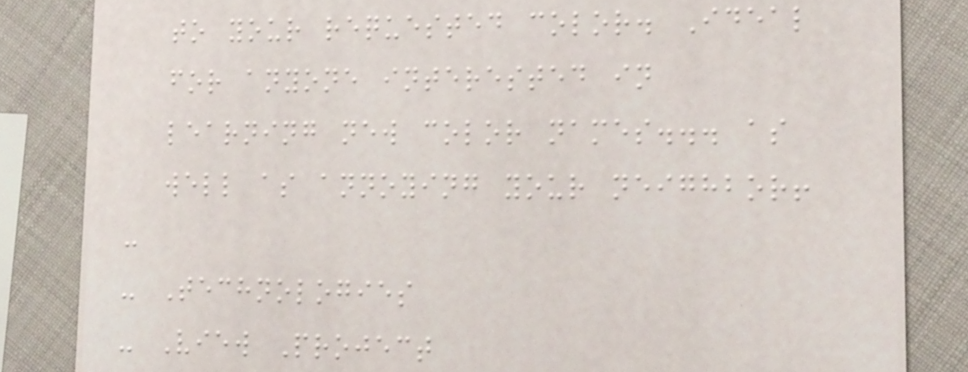to your requested color. Ideal
for anyone interested in
learning new color names... as
well as annoying your neighbor!
-
- Technologies
- View Project
